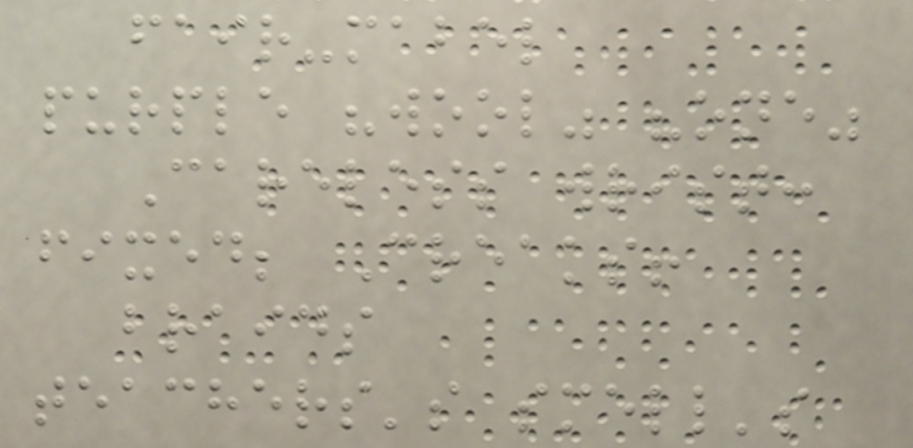fair-mabel
purple "wool" "one"
Careless wrist:
fixed; Creaks!
braids
teachers's smell's
